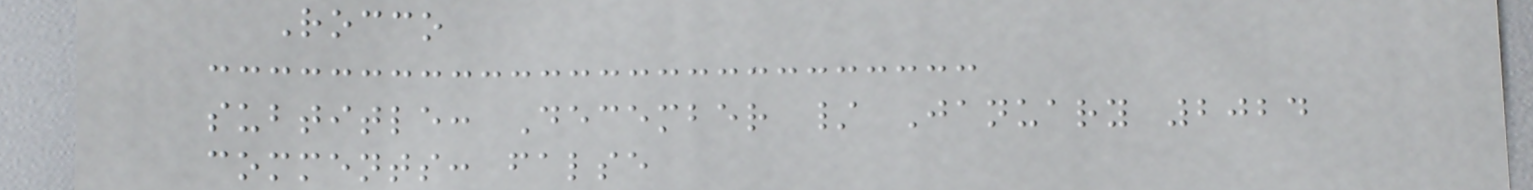Rocco
subtitle: December / January 2024
comments: false
